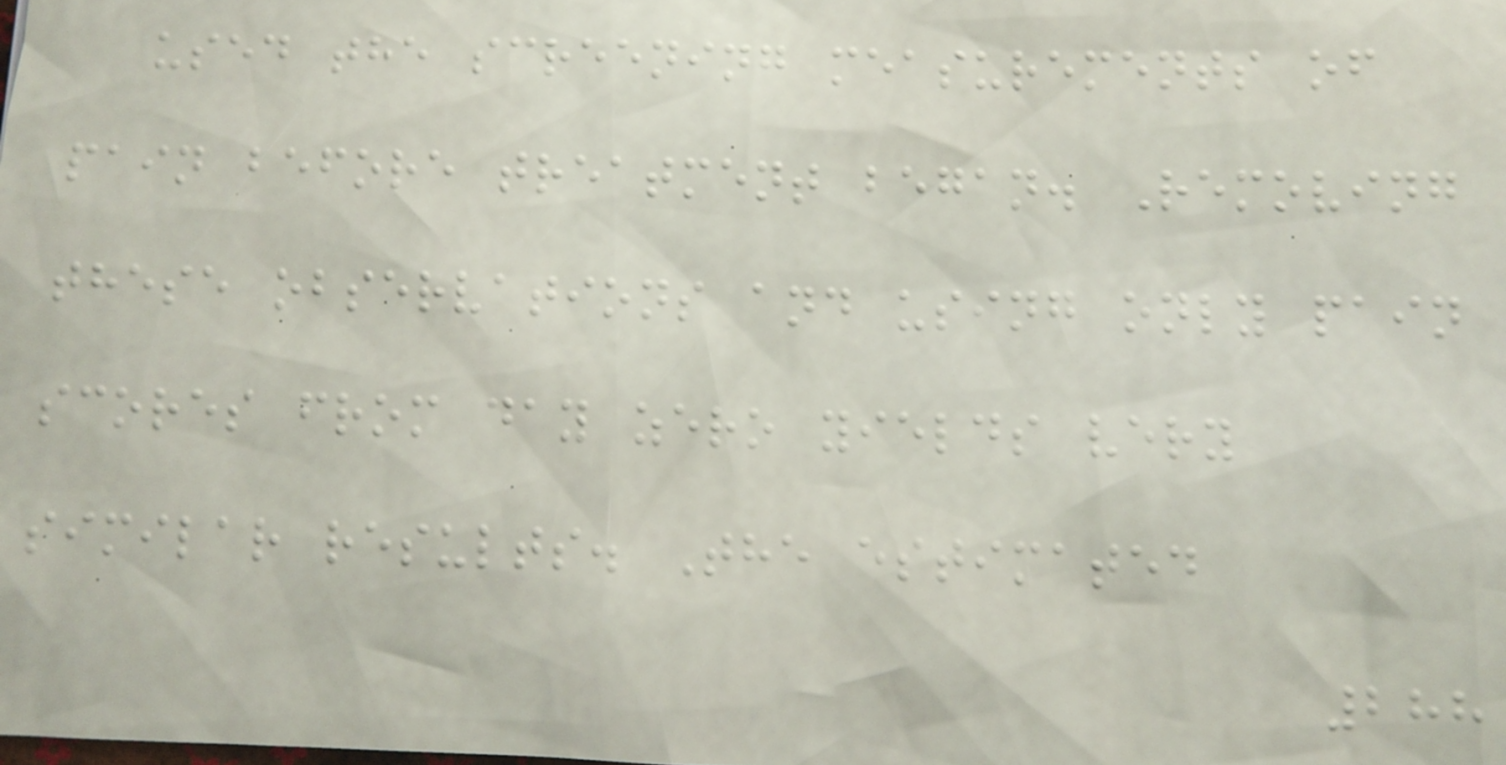used the screening measurements of
pain before treatment began. Removing
these observations and using only pain
scores from day zero yields very
similar results. The estimated
288
